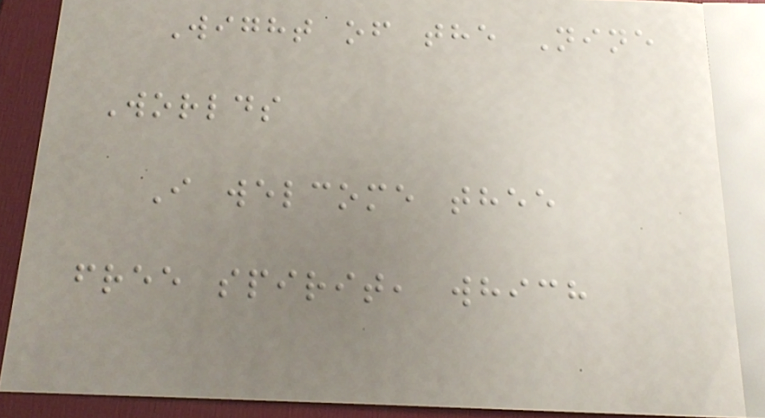Wight of the Nine
Worlds
I welcome thee
free spirit, which
